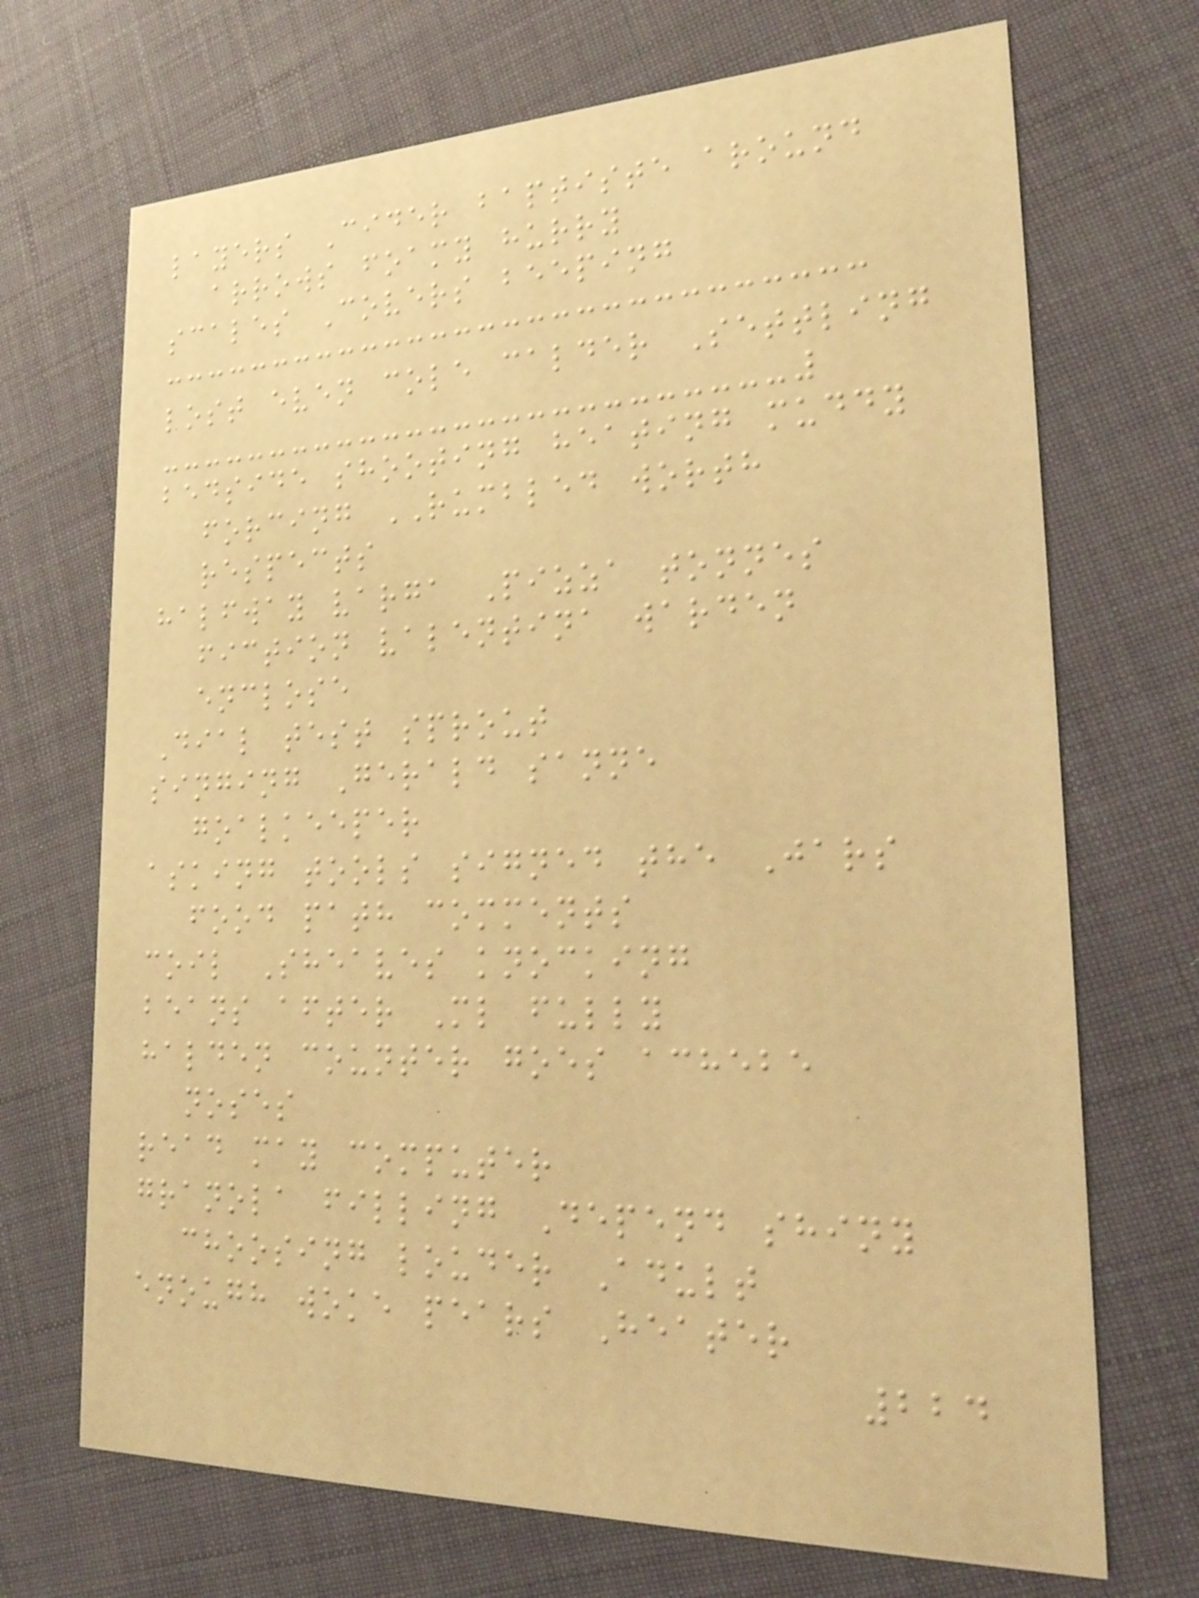layers Cider baptiste around
arrows foamy hurry
scales Covers beeping
lost even cole calder Settling
bedside shooting heating muddy
forcing RUMBLED worth
respects
halfway varga Pizza tonnes
fiction valentina warden
enclose
Dial test sprout
singing Gerald sanne
goalkeeper
asking tools signed the Jars
food path comments
coil Sheaves knocking
beans after Ml fully
halden counter goes achebe
noses
read may computer
granola filling Depend shiny
choosing louder Adult
enough woke pears Heater
224
